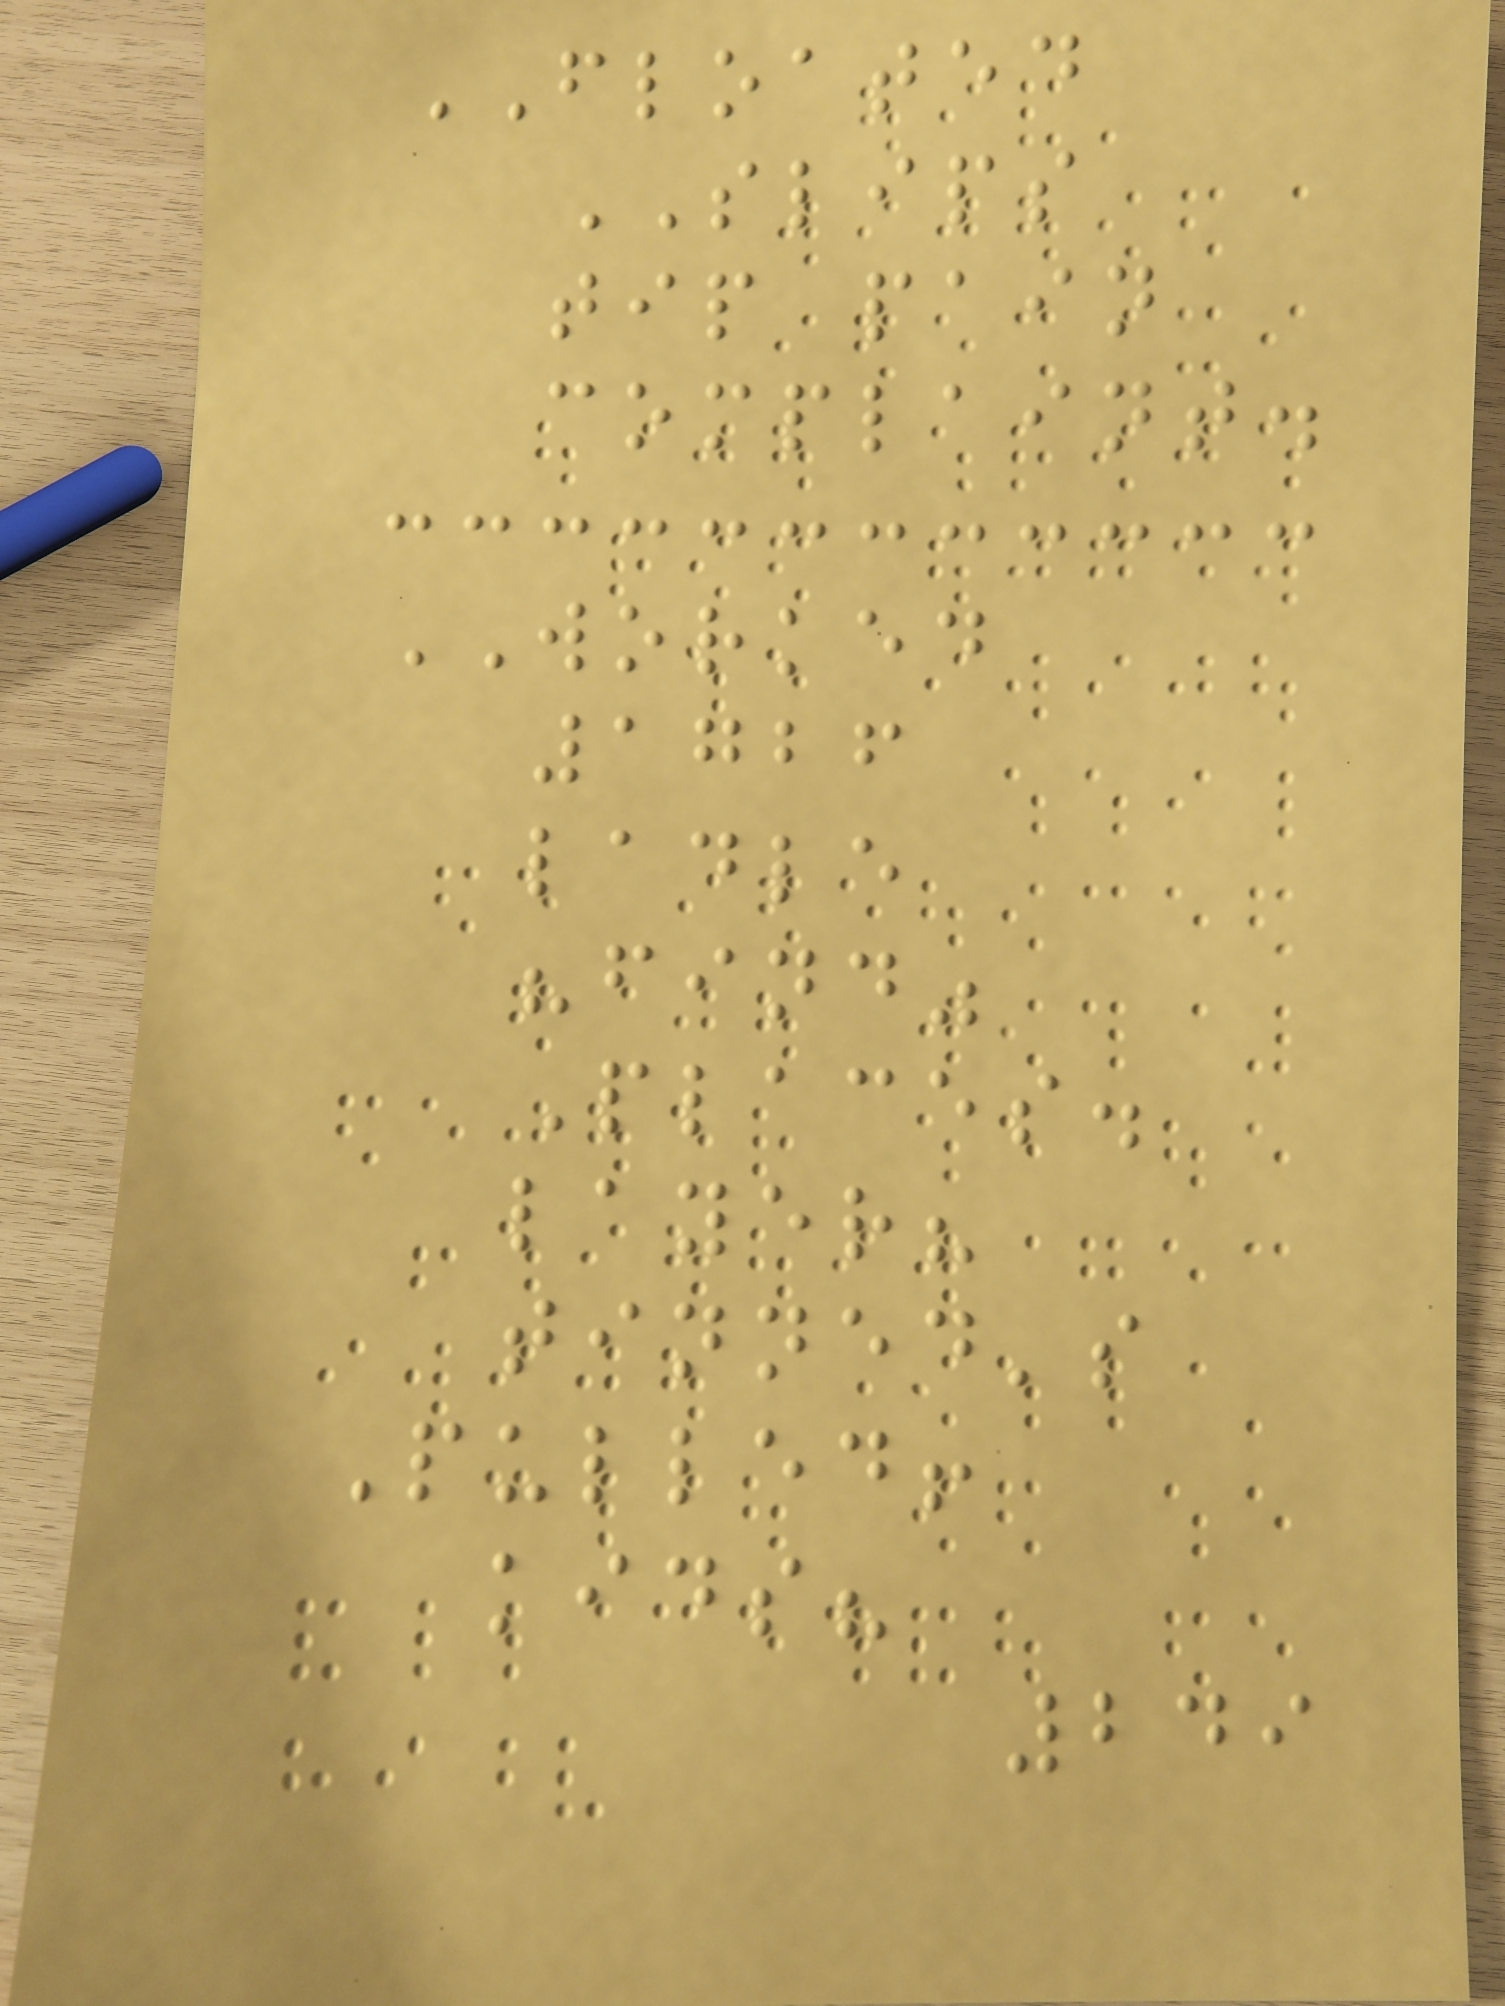FLOATED
SLIPS
tip pain
complaint.
WORKED
1726
ladle
"find"
Places.
layer?
tinned's
Pulled!
kids?
249
